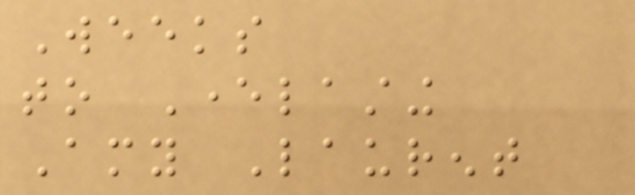Weeks
to Everlasting
Amy Laurent
